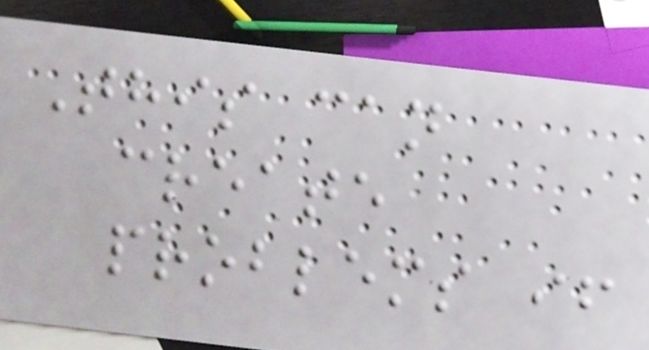This can
create
problems if
